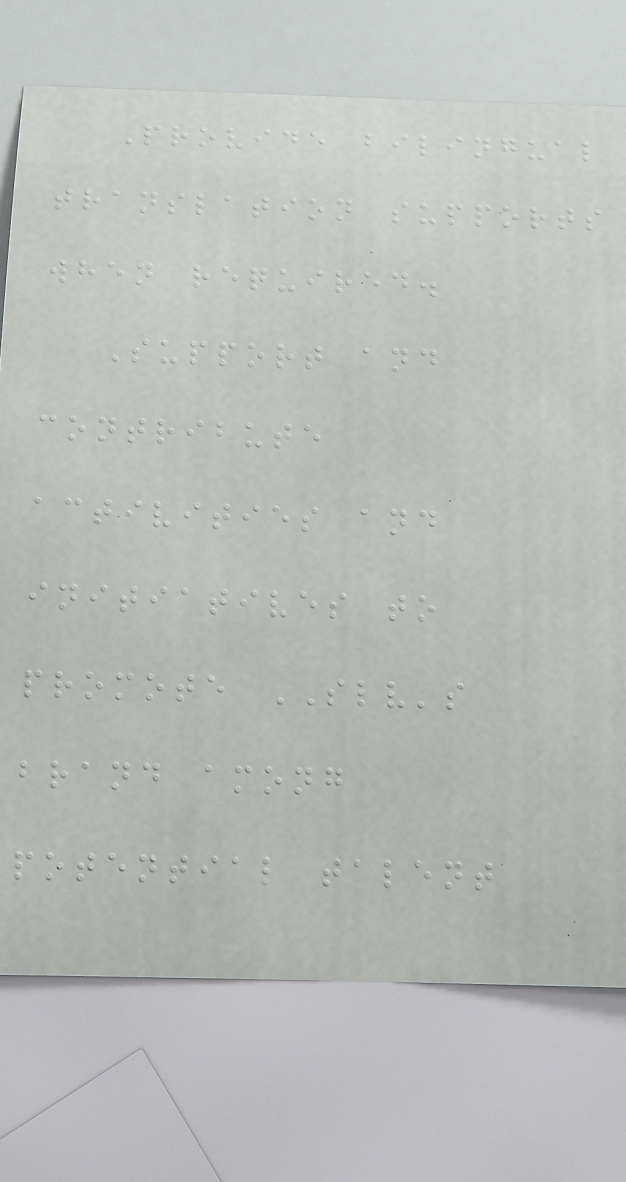Provide bilingual
translation supports
when required.
Support and
contribute
activities and
initiatives to
promote SLV's
brand among
potential talent
